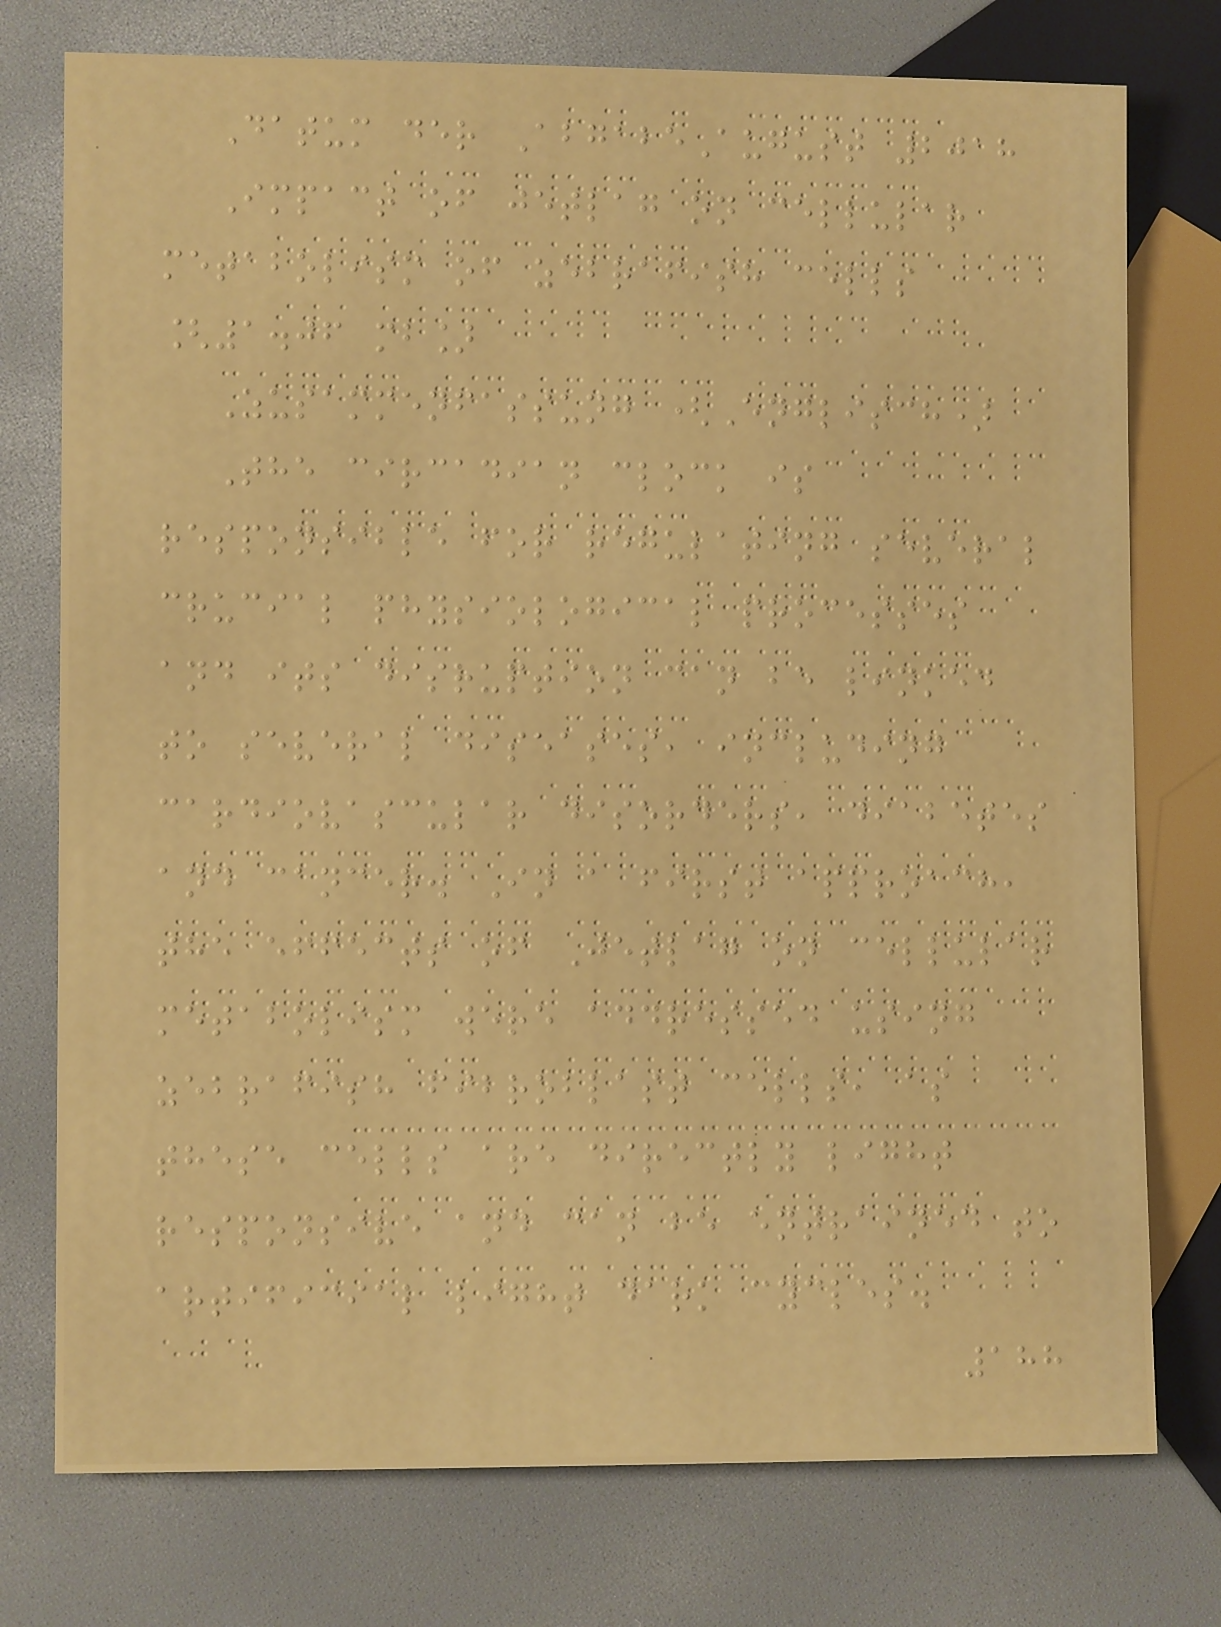Datum der AbgabeAugust 2018
Impact of jetlag on cellular
metabolism of zebrafish cells
[1.06 mb]
Zusammenfassung (Englisch)
The circadian clock is
responsible for regulating several
crucial physiological processes
and its disruption can be linked
to several diseases, including
cardiovascular disorders, diabetes
and cancer. In a first approach,
the effects of Jetlag on cellular
metabolism were addressed using
zebrafish fibroblast cells, as
these cells are directly light
responsive and can be entrained to
artificial light dark cycles.
188
